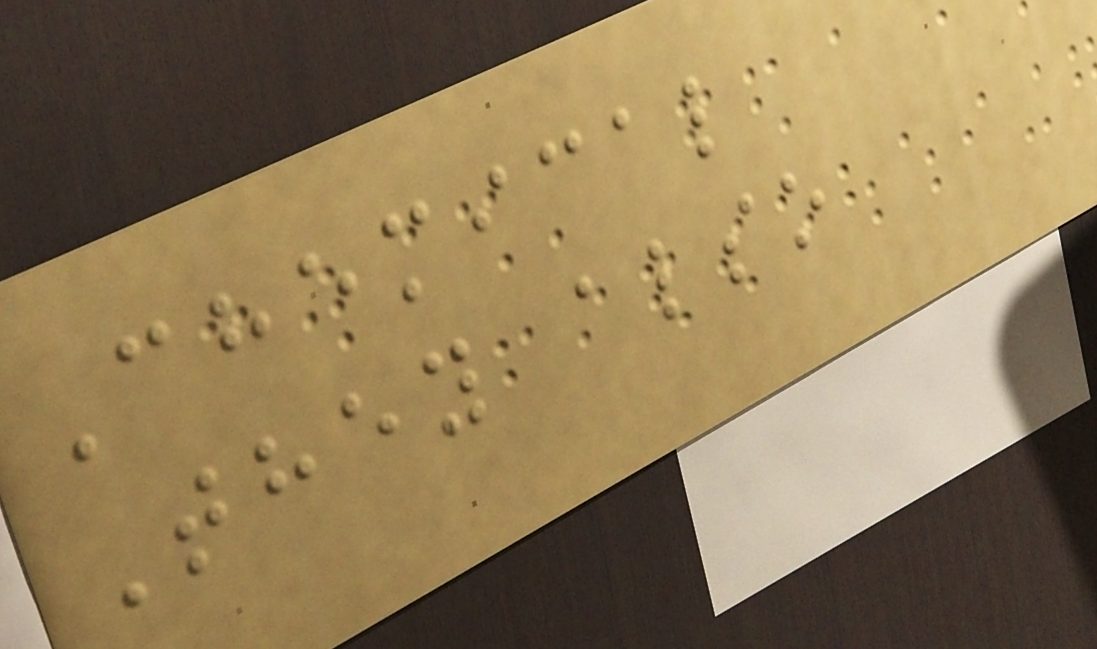Chemical
They also
